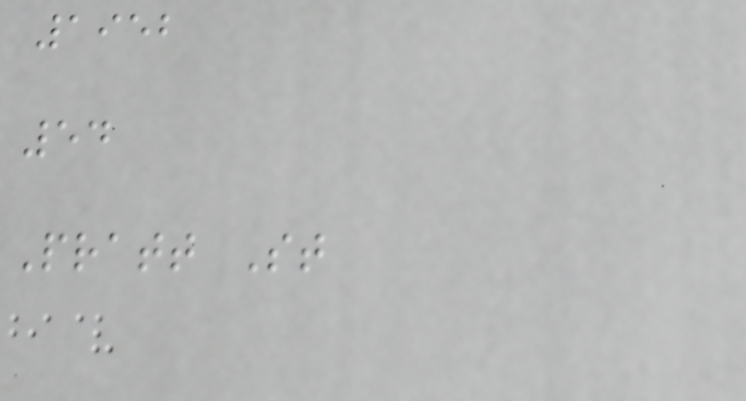1952
54
Pratt St
